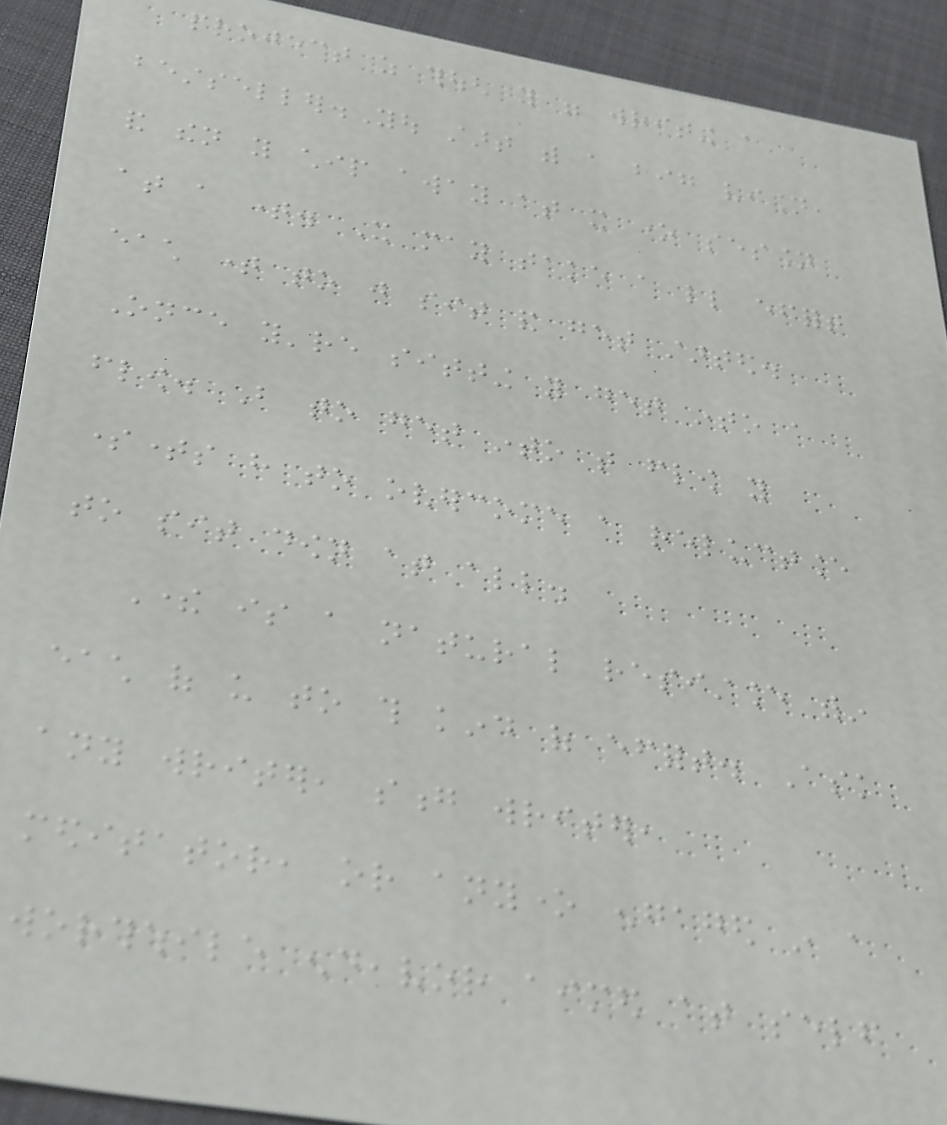project as though you were writing a
bestseller.You start with a big vision,
and then you chip away at it one session
at a time. It may take a little effort
each time to just sit and get started.
Once you're sitting you get into a
flow. But to get into that flow you
sometimes have to overcome a reluctance
to sit down at all.
There is a natural resistance within
each of us to this kind of effort. Ask
any writer, song writer,
meditator, or anyone engaged in a
worthwhile endeavor aimed at self
